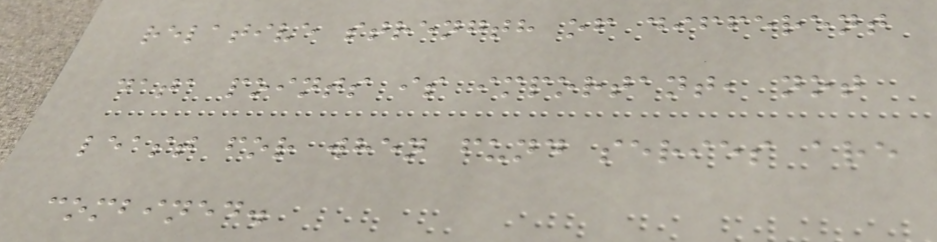relative strength of different
data points is important, not
least for when fund series are
combined.
